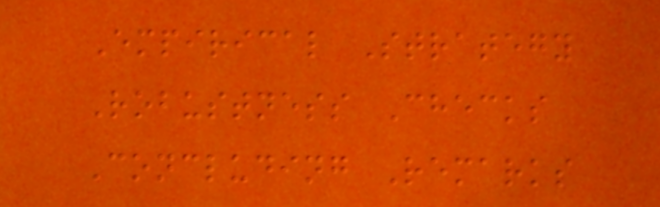Empirical Strategy
Robustness Checks
Concluding Remarks
